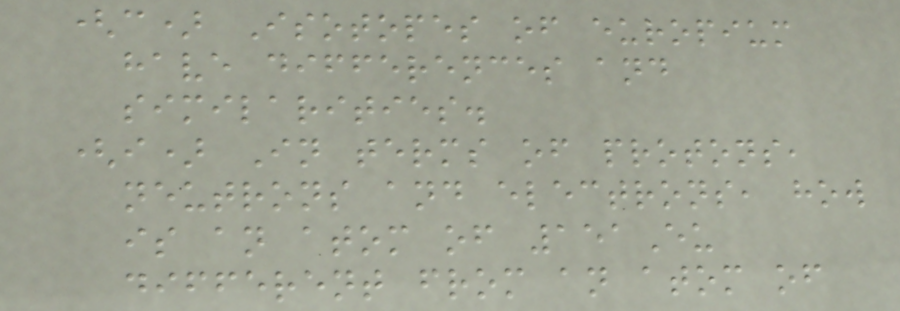(c) Isotopes of europium
have differences and
similarities.
(i) In terms of protons,
neutrons and electrons, how
is an atom of 151Eu
different from an atom of
